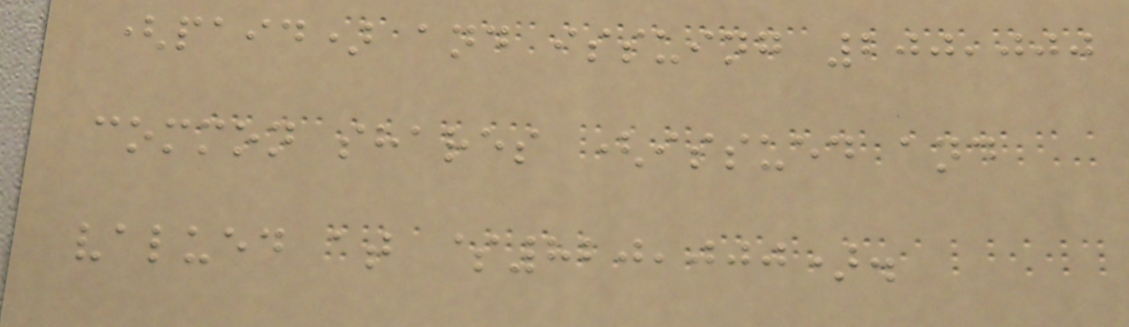(paid) and issuing 200,000
common shares (issued and
valued at $820,000).
